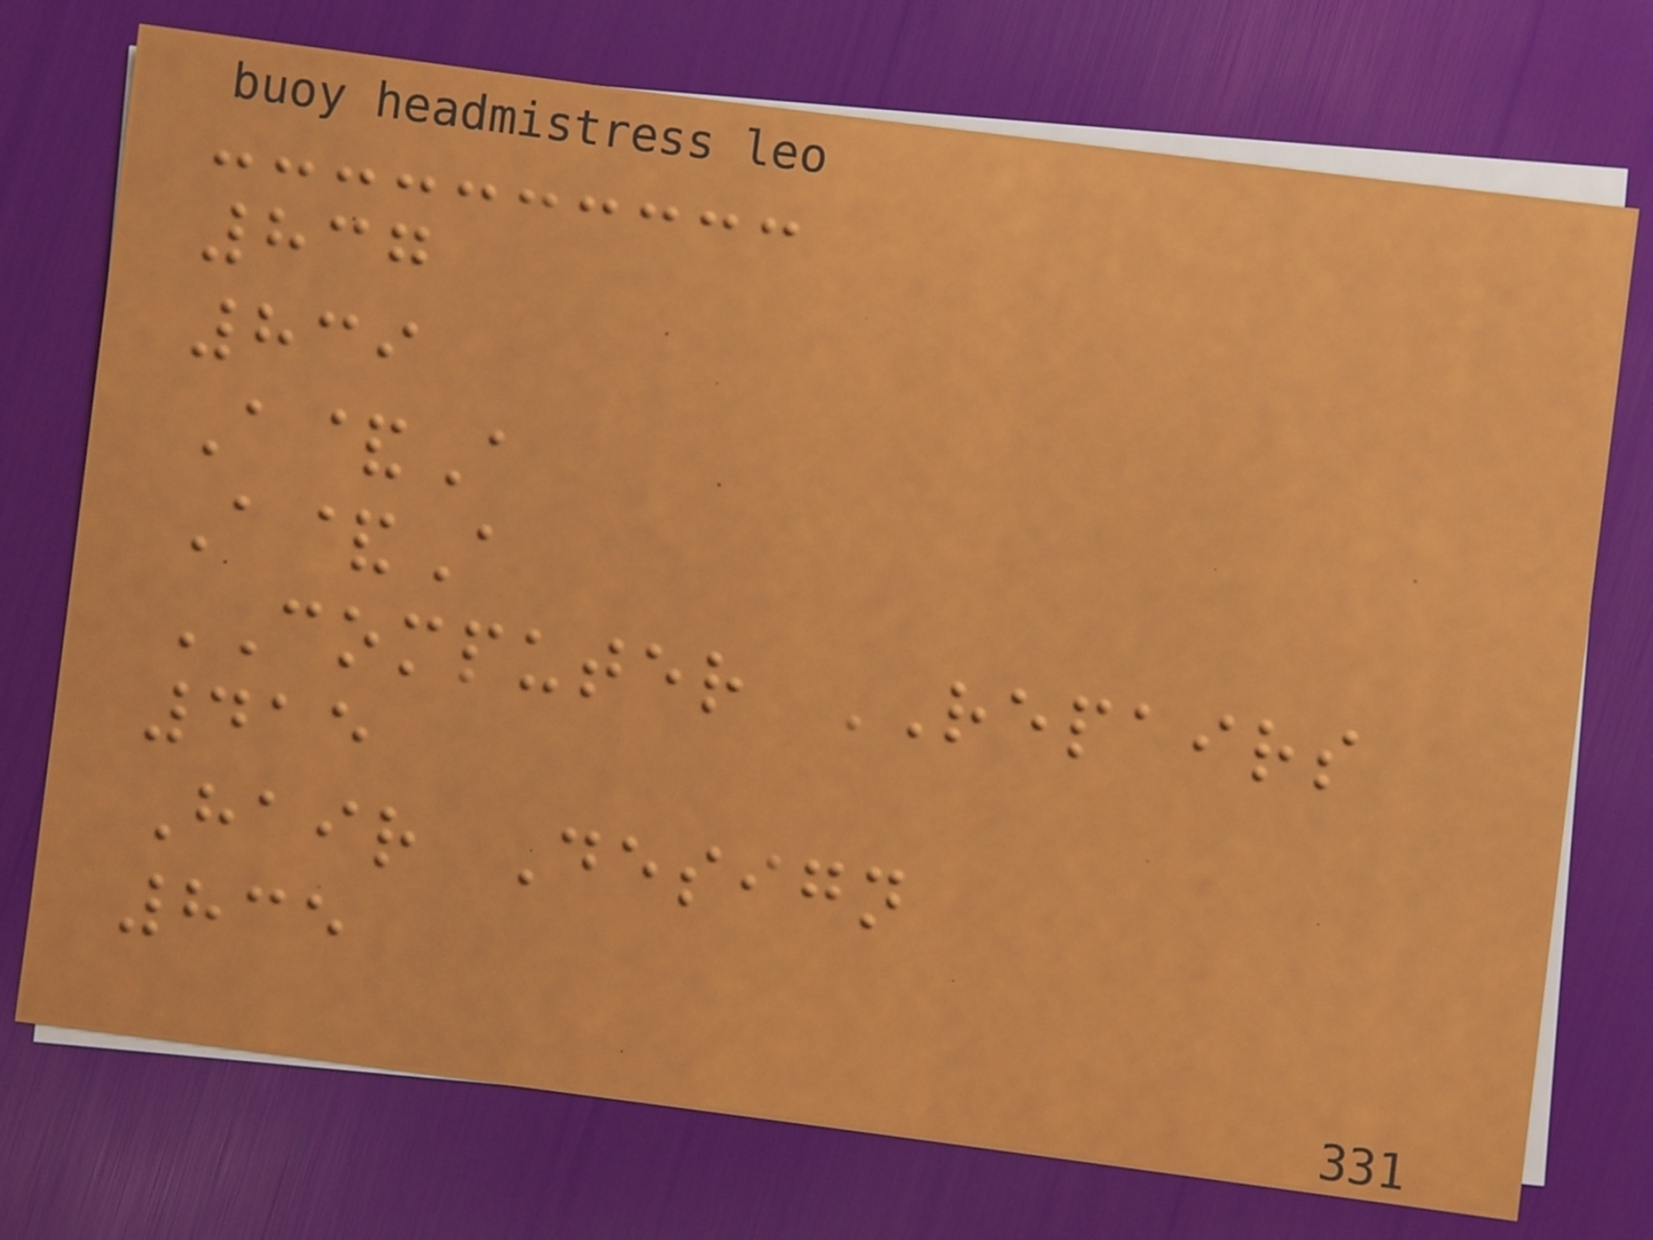837
839
A&A
A&A
COMPUTER REPAIRS
415
Hair Design
835
